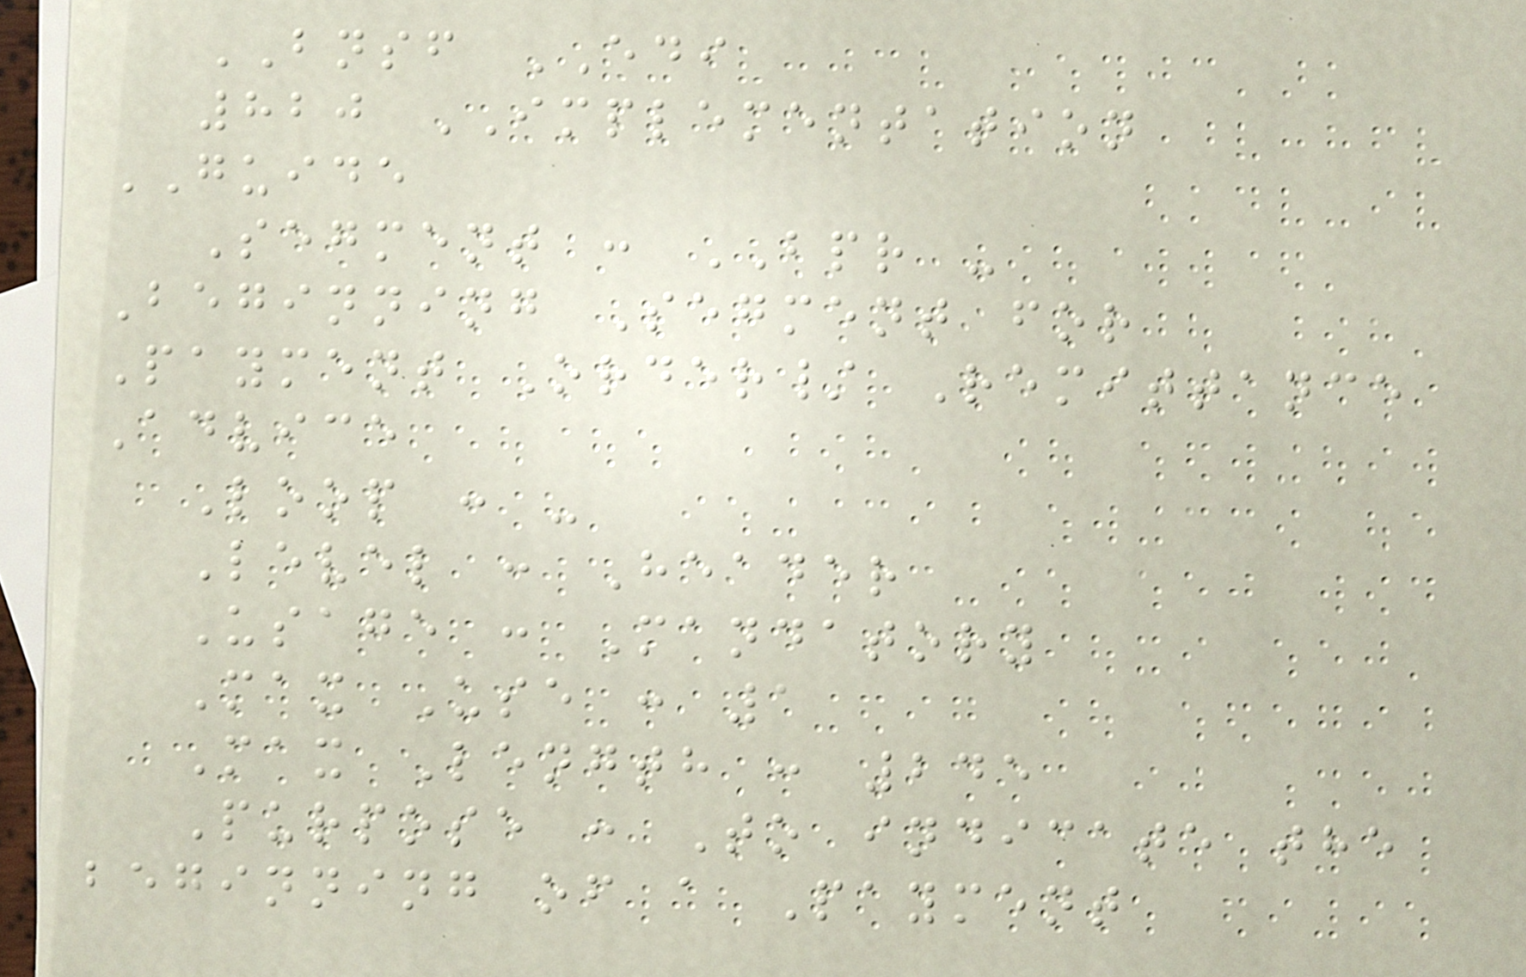BNSF EDI
820 IMPLEMENTATION
GUIDE
Segment : BPR -
Beginning Segment for
Payment Order/ Remittance
Advice
Loop : -
Level : Header
Usage : Mandatory
Max Use : 1
Max Length : 245
Purpose : To indicate the
beginning of a Payment
